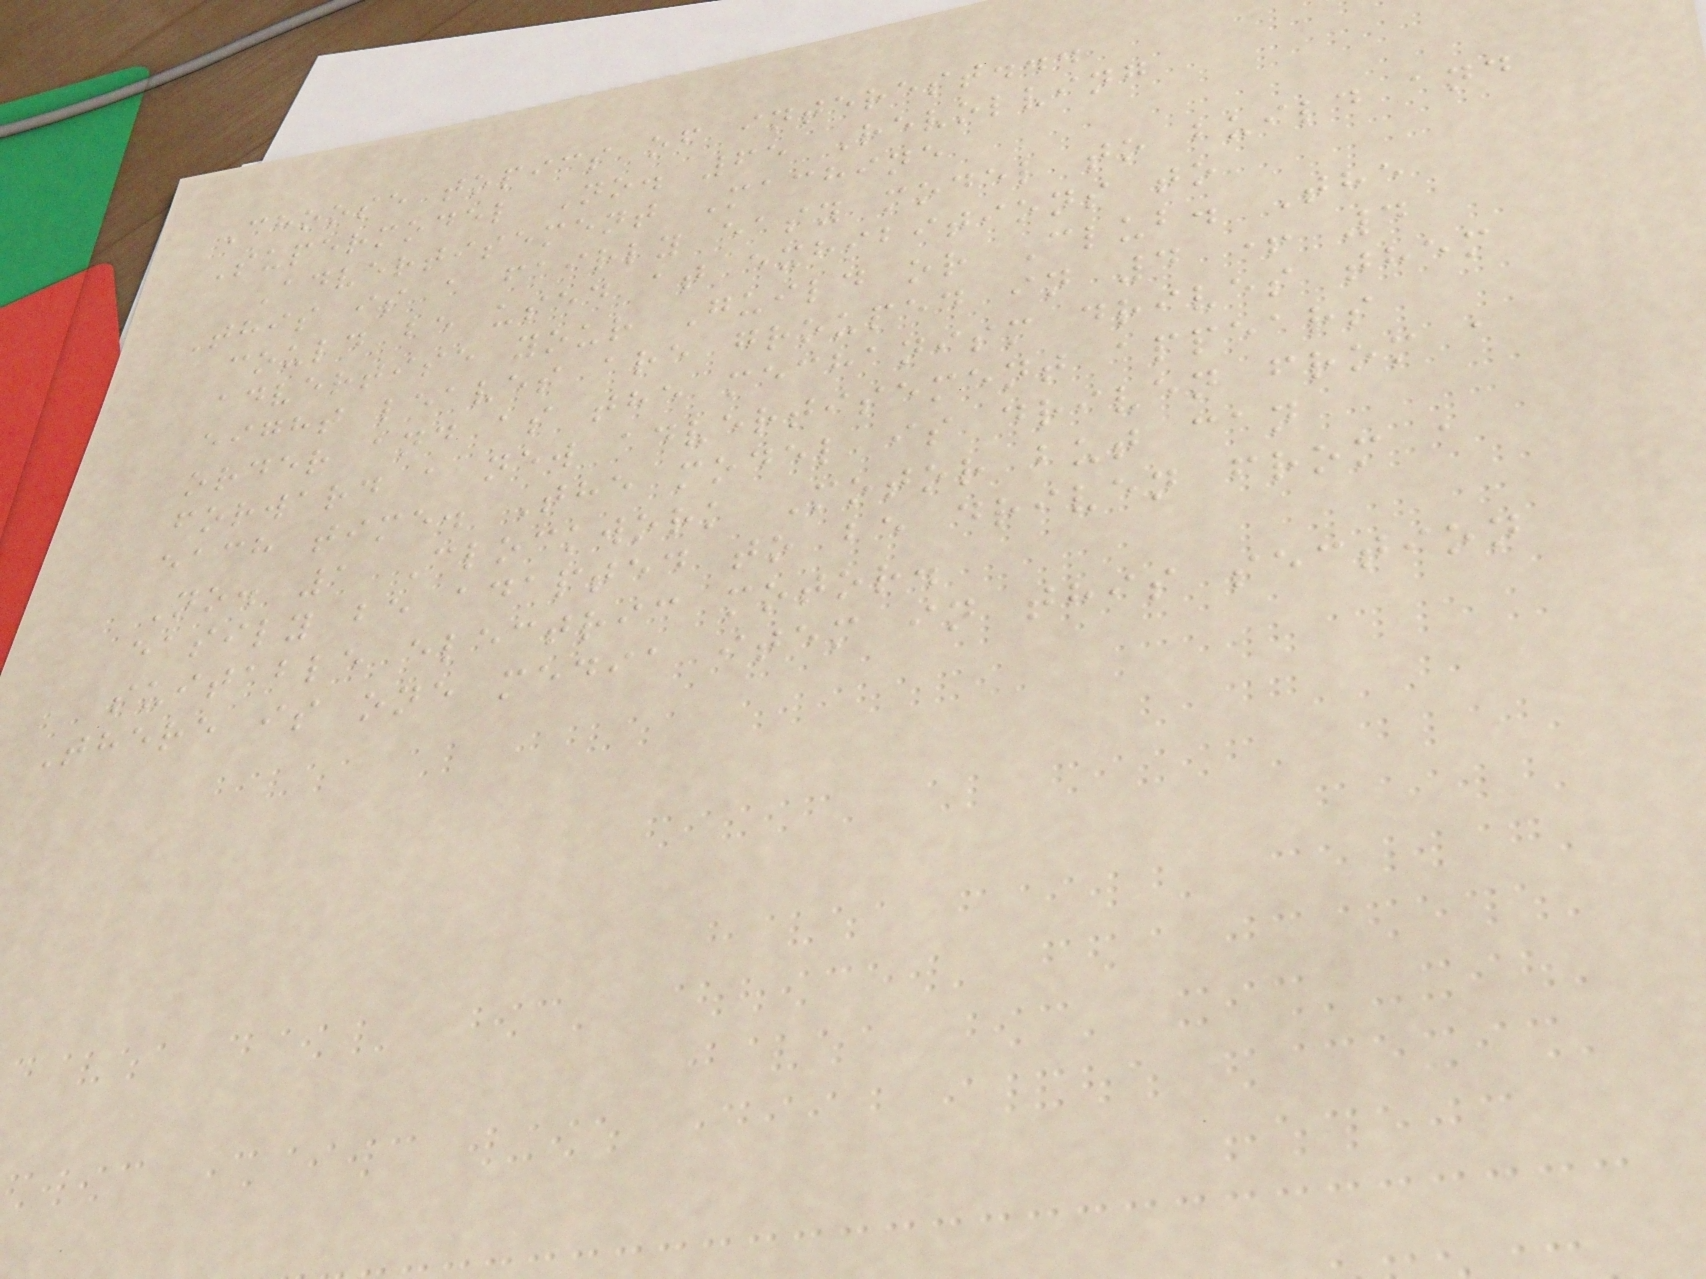Choose topics of interest...
Supermodel No. 65 Revolving
Advertisement Machine
This is a fairly easy model to build and
could be used at exhibitions to
advertise your Guild or Club. The
eight leaves are grouped in 4 + 4
order and as the mechanism drives them
forward a new advertisement appears
each time. The model is driven from a
No. 1 Clockwork Motor but can
easily be adapted to be driven from a
suitable electric motor.
There is one media item in this section
